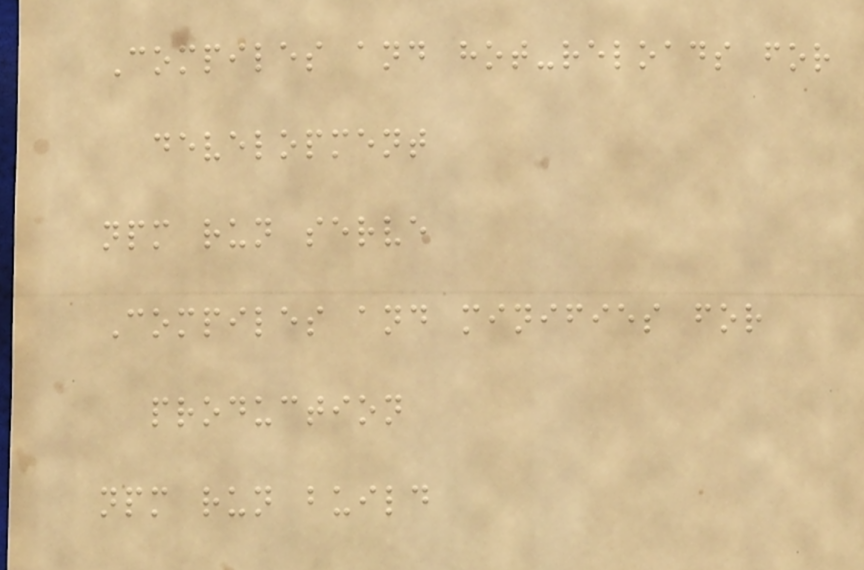Compiles and hot-reloads for
development
npm run serve
Compiles and minifies for
production
npm run build
